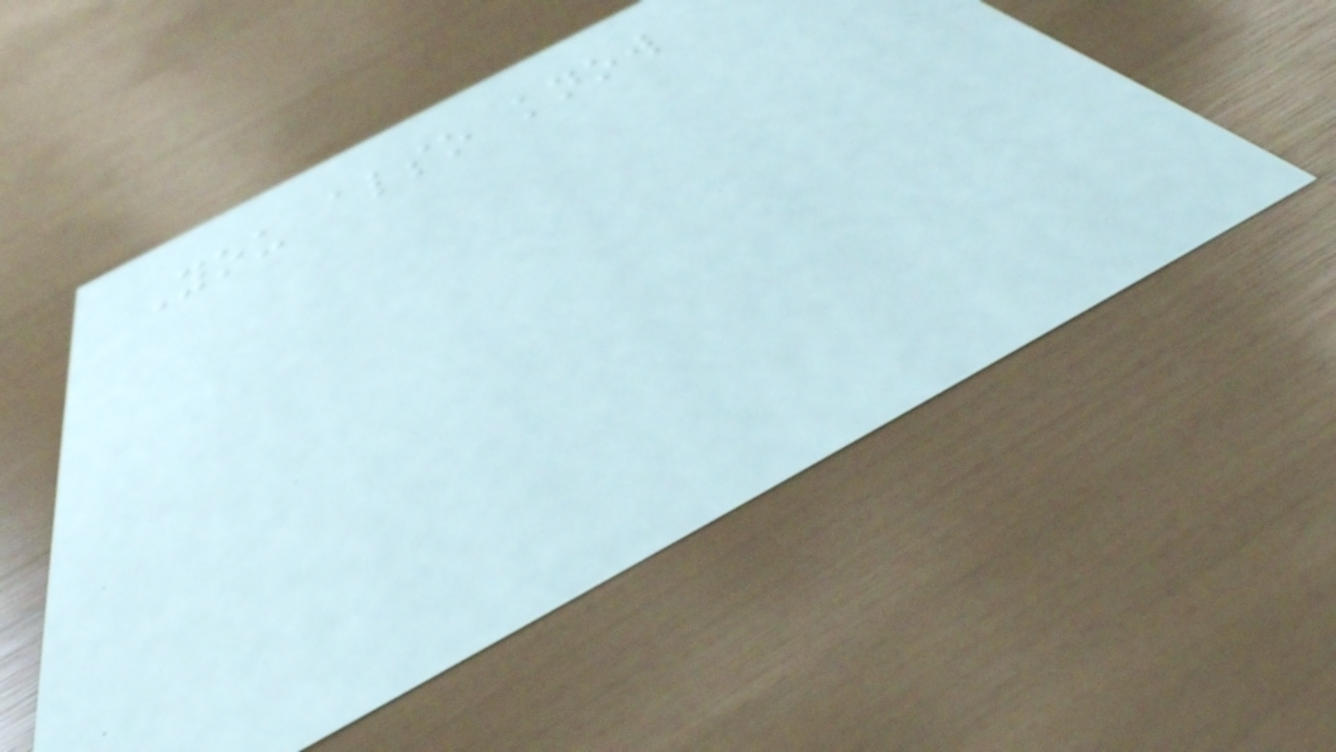You also know
